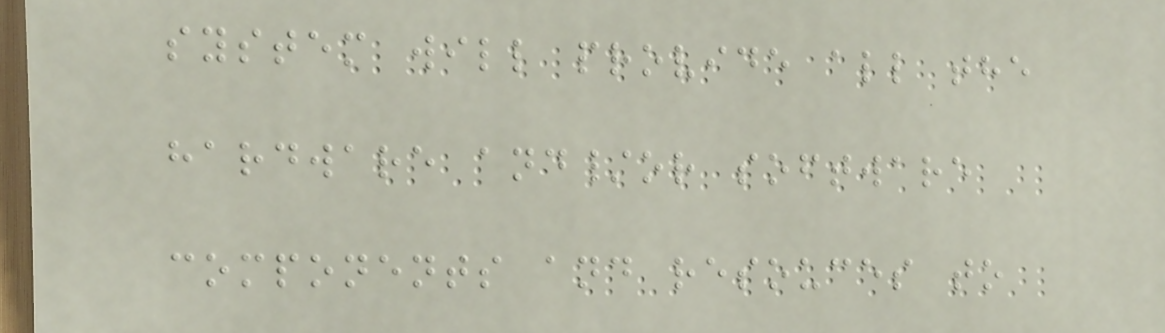system will provide all the
hardware and/or software
components and resouces to
